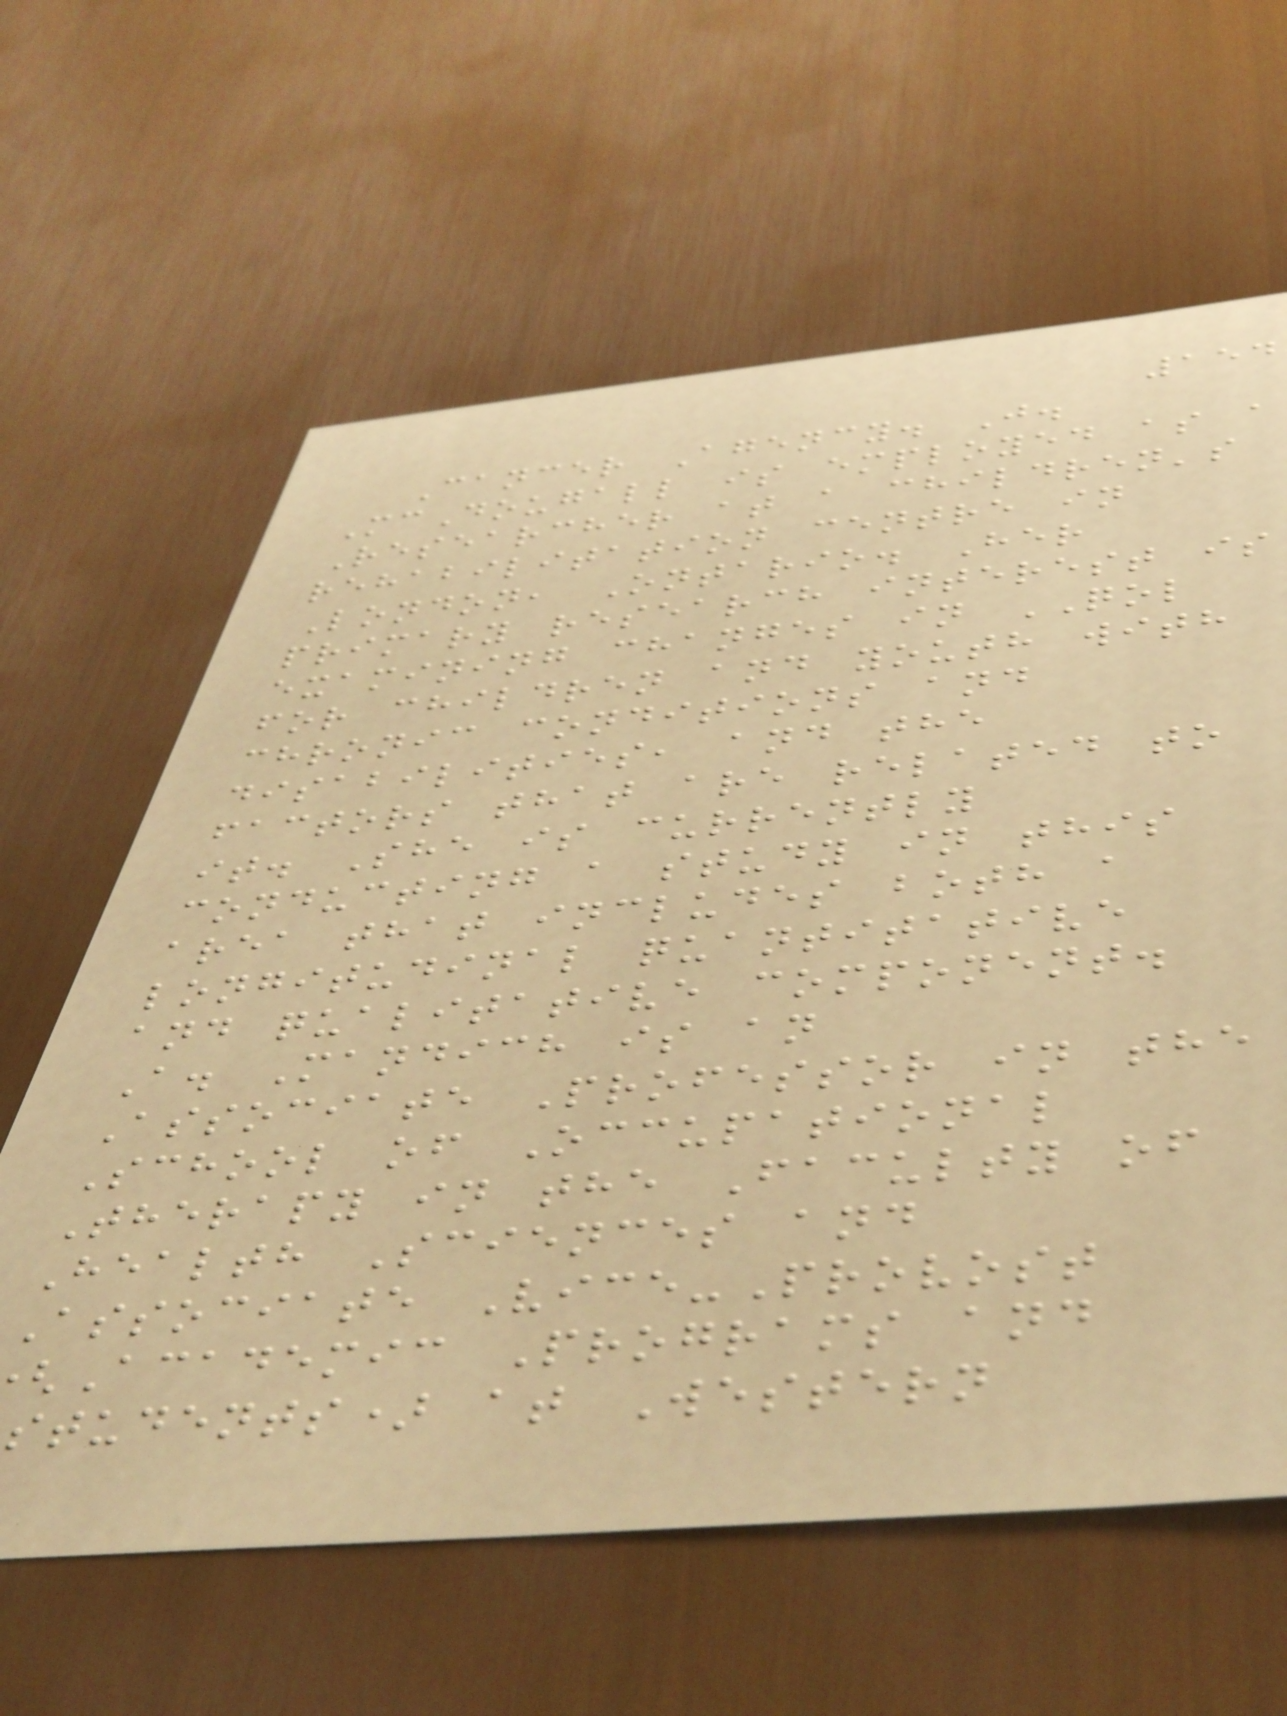154
Cancer Agency. J.
McDougall is employed as a
Researcher at a children's
rehabilitation centre in
London, Ontario. Her
primary research interest is
examining changes in QOL
for children and youth with
chronic conditions and
disabilities, and the
factors that are related to
it. She is currently
conducting a study in this
area that includes both a
longitudinal quantitative
and qualitative component.
A. Mandich is an
Associate Professor in the
School of Occupational
Therapy in the Faculty of
Health Sciences and
Associate Vice-Provost
Academic Programs and
students) at Western
